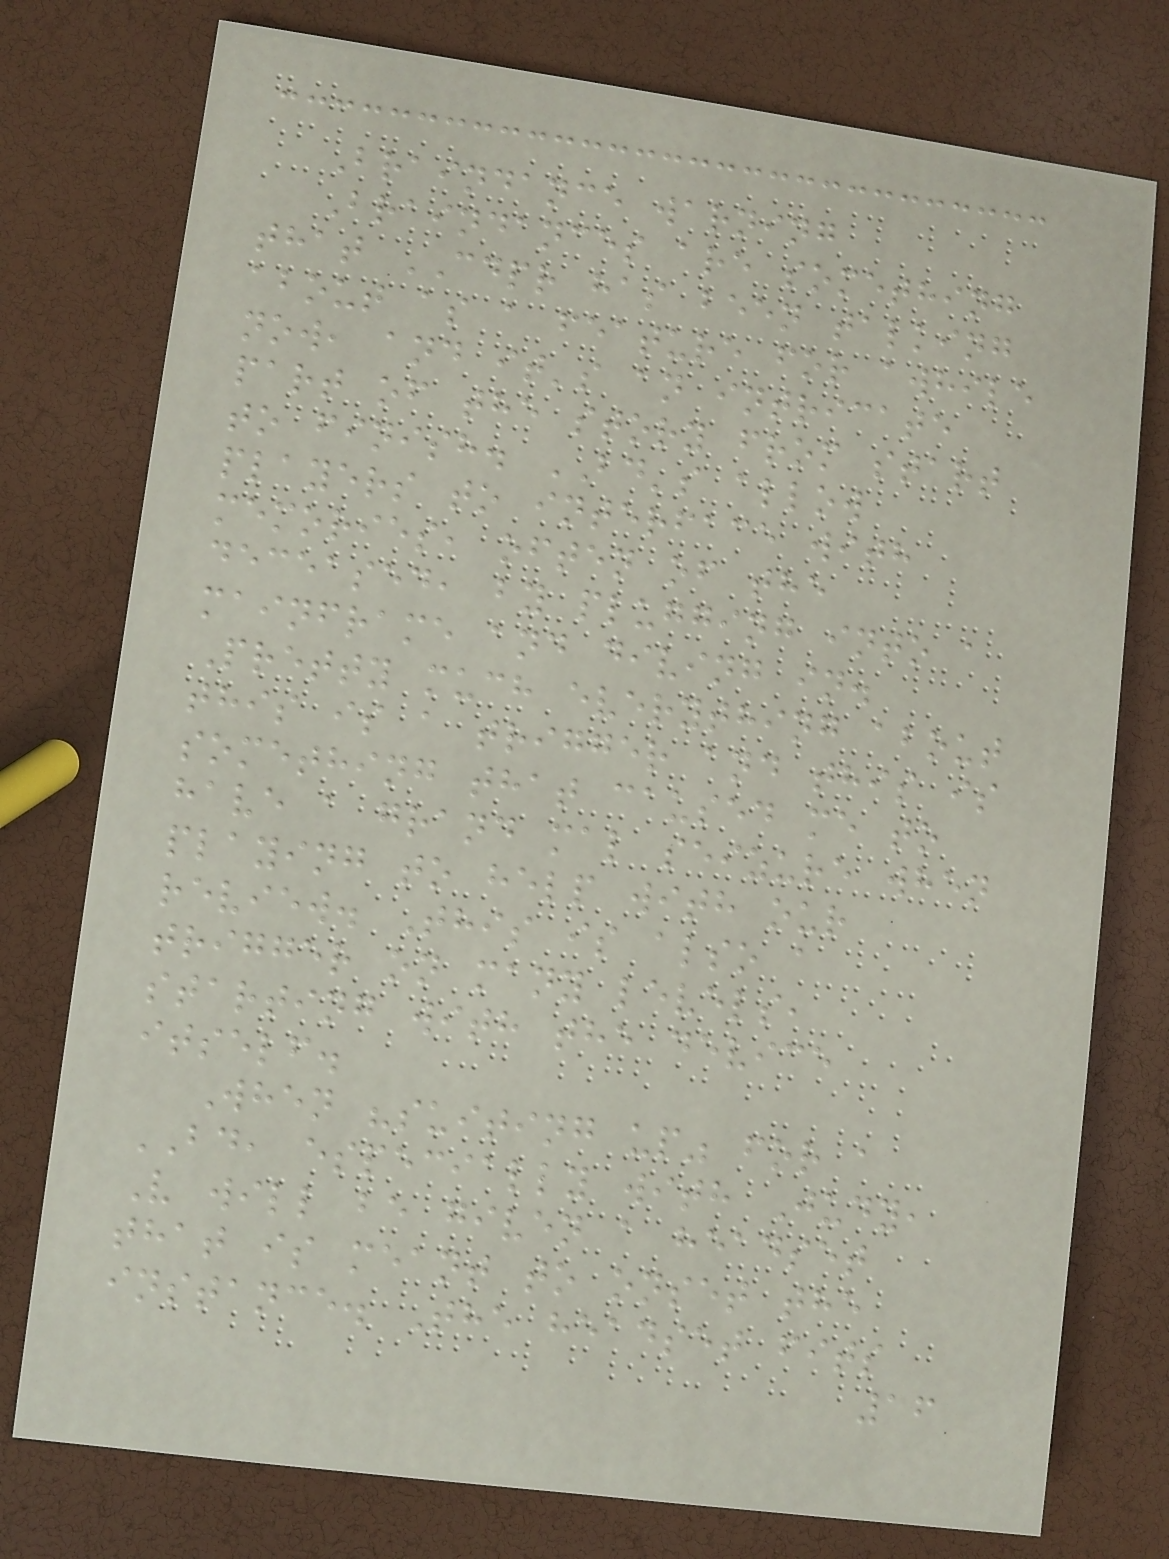Braindance warning
Braindances are something
that CDPR has been talking
about as a feature for awhile
now, and it's an intricate
part of the story from start
to finish. BD's allow
players to interface with
memories, often of the
deceased, by plugging into a
mainframe and diving in.
Pretty much everything about
this is a trigger and this is
something that caused me to
have a grand mal seizure when
playing to help with our
review. This is also a
trigger on many levels,
starting with the device
itself.
When "suiting up" for a
BD, especially with Judy,
V will be given a headset
that is meant to onset the
instance. The headset fits
16
